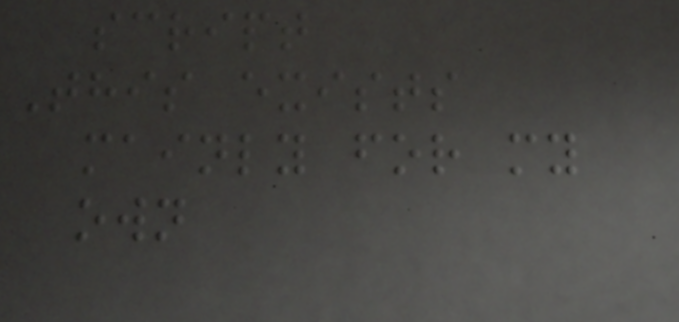script
This exists
mainly for my
own
